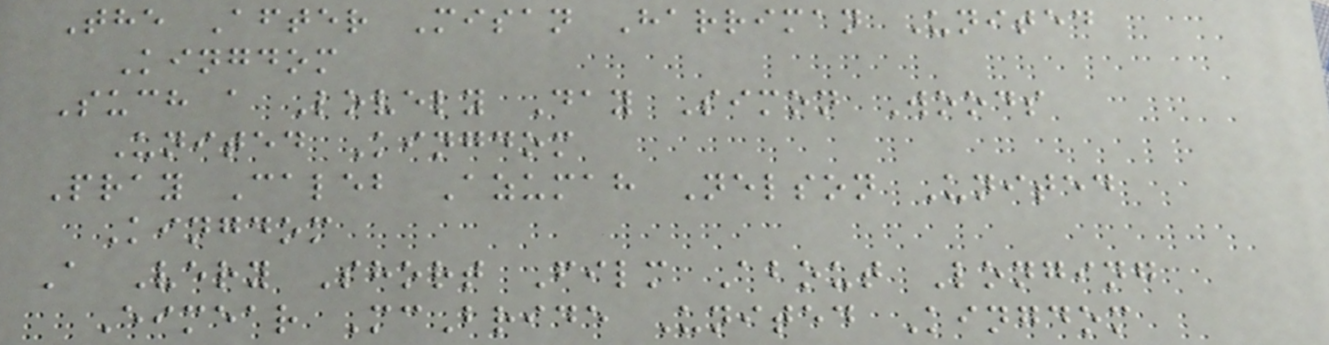The After Misan Harriman United
Kingdom
Such a Lovely Day Simon Woods
United Kingdom
Pray Caleb Azumah Nelson United
Kingdom
A Very Short Film About Longing
Eimear McBride United Kingdom
